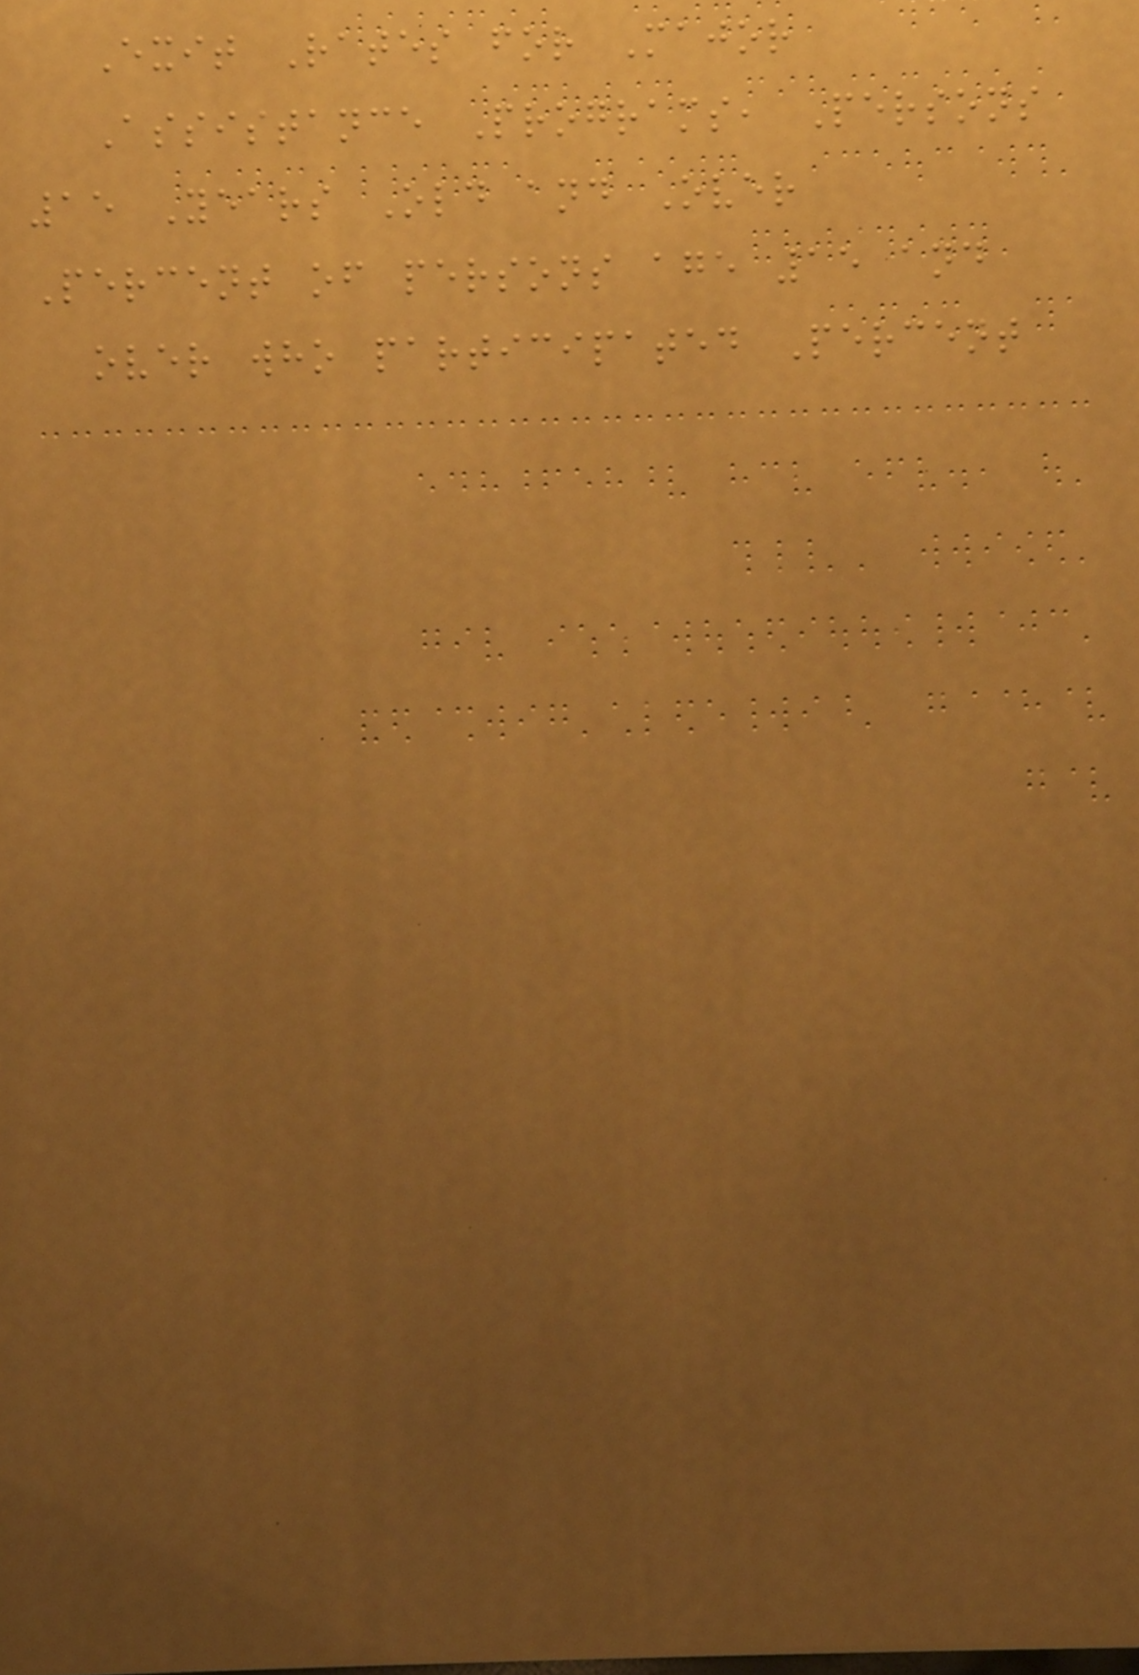Exit Rates for Major
Assistance Programs, Persons
15 Years Old and Over
Percent of persons age 15 and
over who participated Percent
